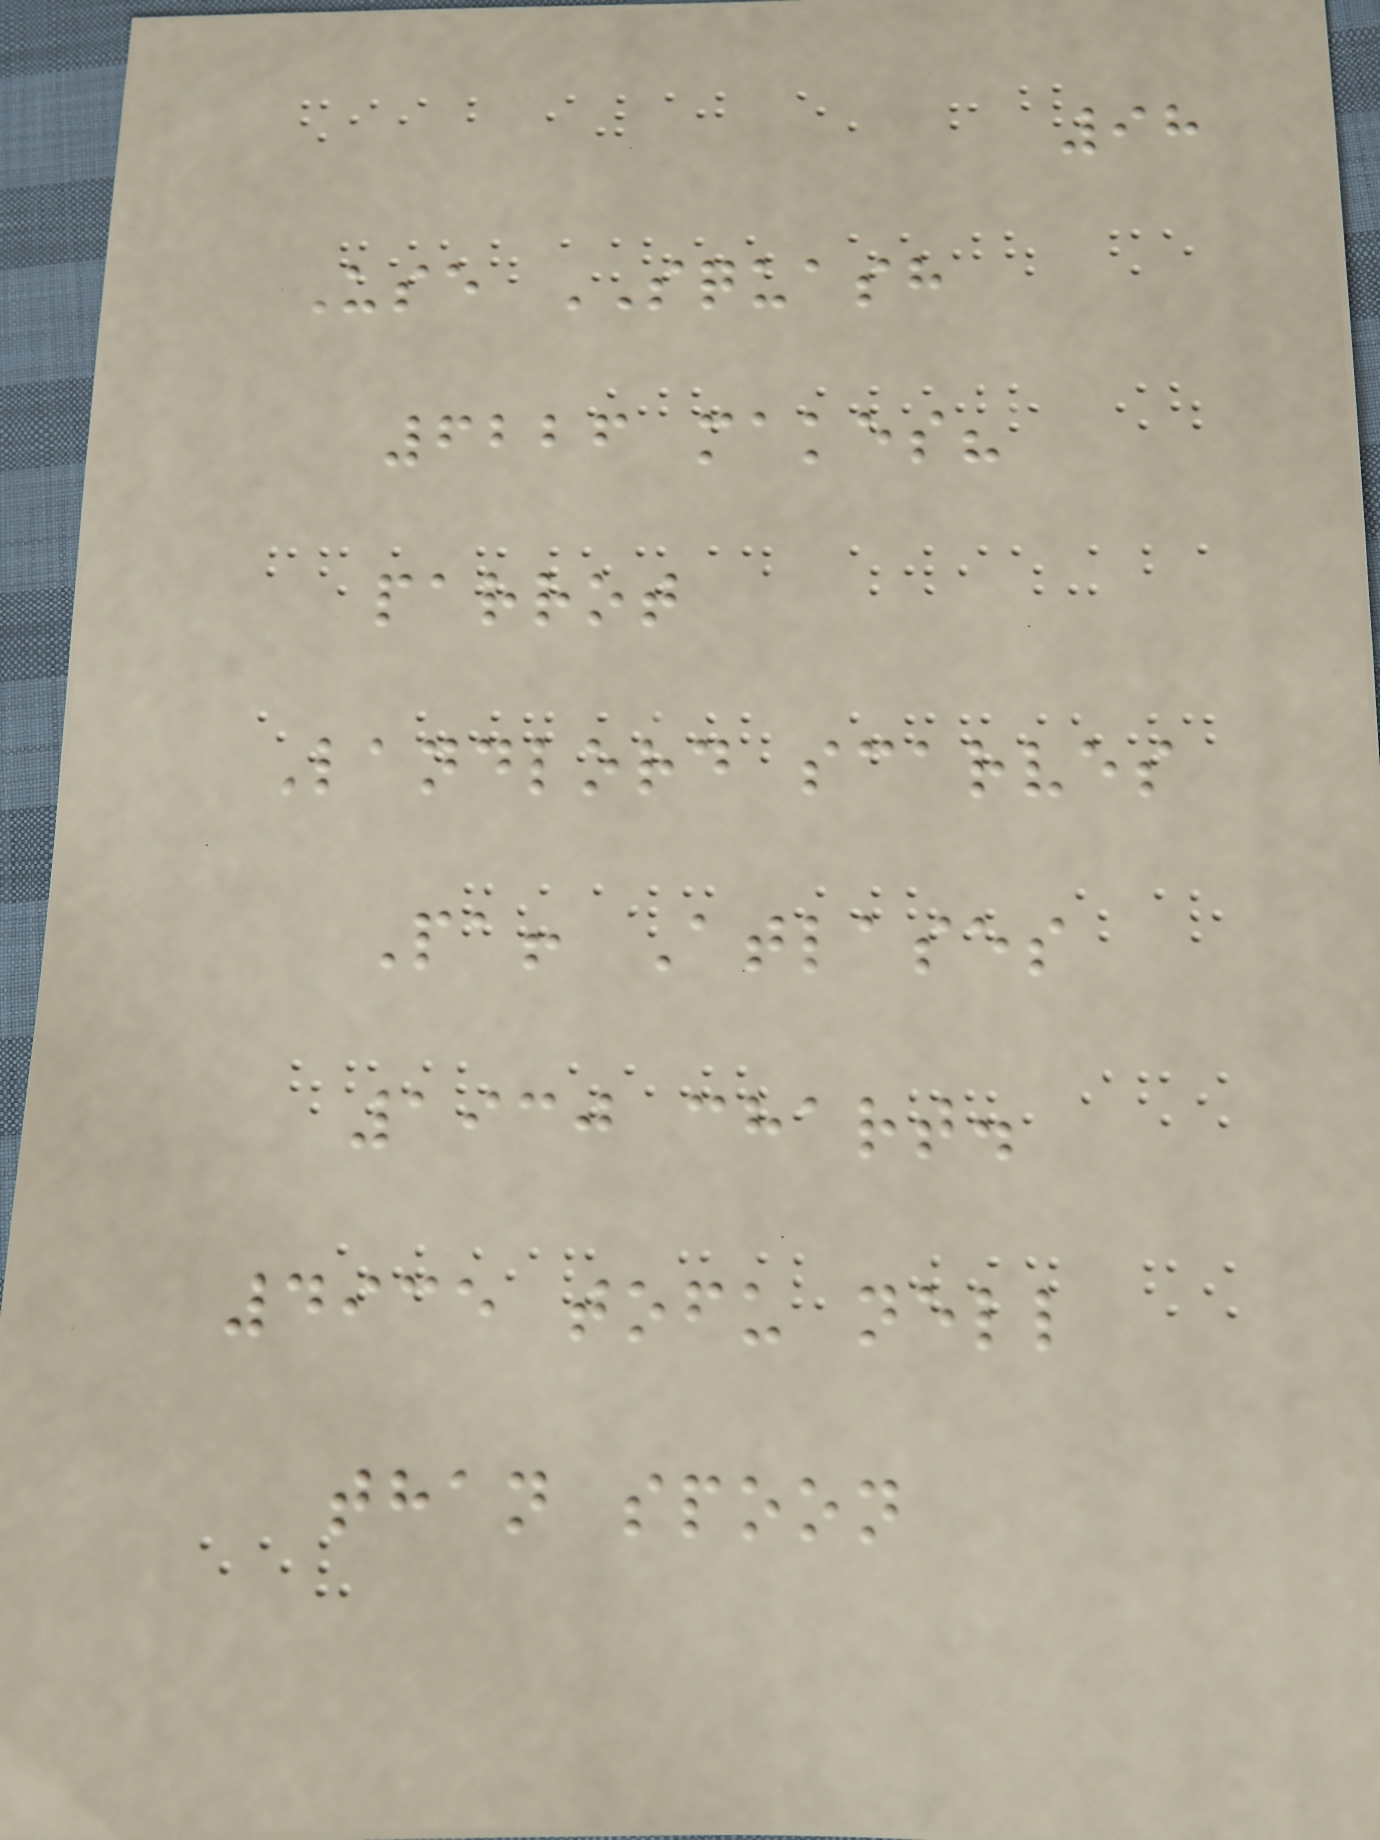98
Use SQUASH
6226 makes?
parrot
Landlord scarves
Pa! Atlases
1930 chart.
4935 tofu nell
than spoon
